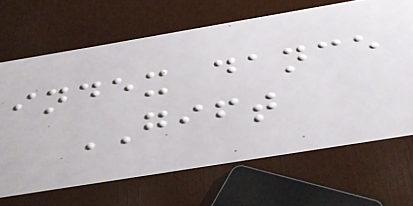index dance
GIFT
